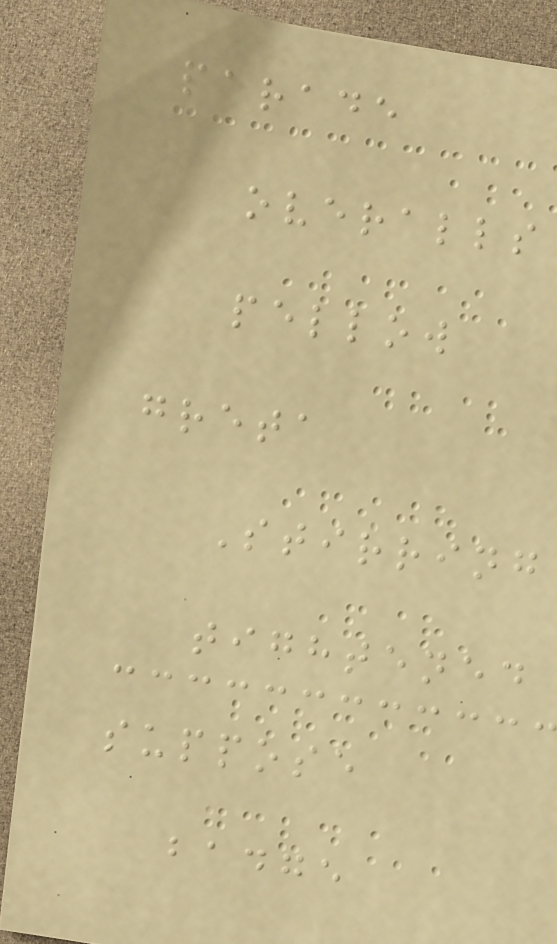parade
overalls
pellow
greta
Stirring
tightened
suppose
badge
